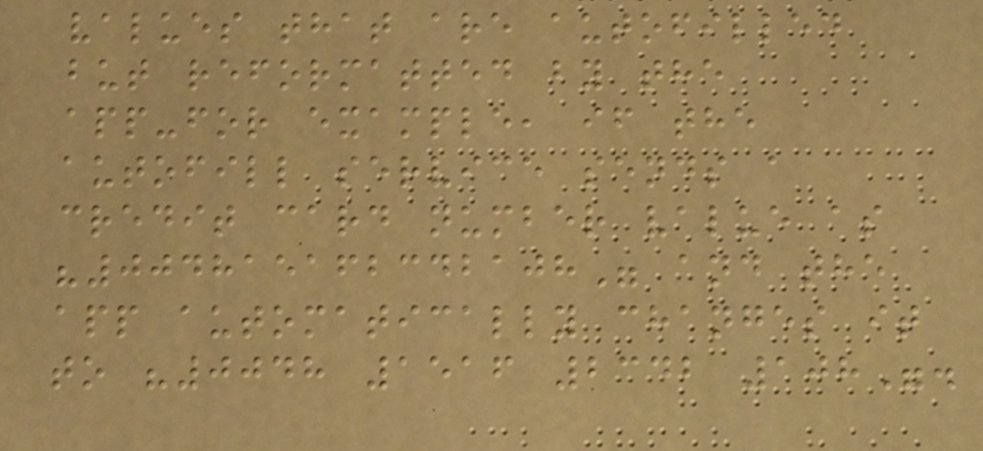values that are autofilled
but reformatted by the
app-for example, if the
autofill service sends a
credit card number value as
"004815162342108" and the
app automatically changes it
to "0048 1516 2342 108".
